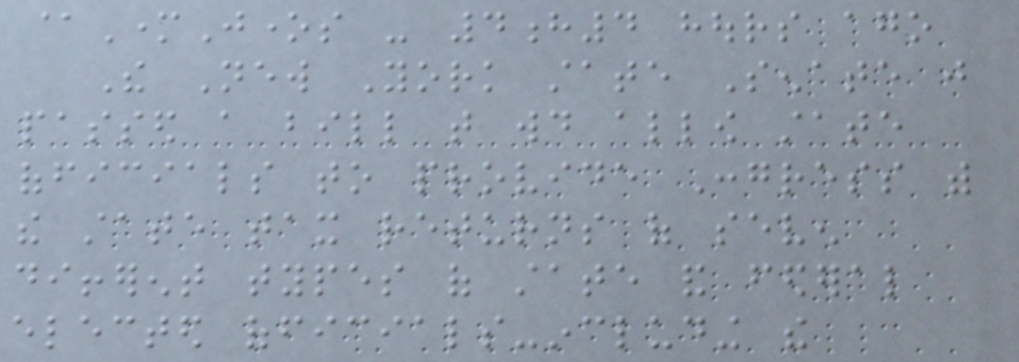@MotherJones - 4h4 hours ago
The New York state Senate just
passed a bill that would allow state
officials to provide Congress with
the state tax returns of seven
different types of state and federal
elected officials-including the
